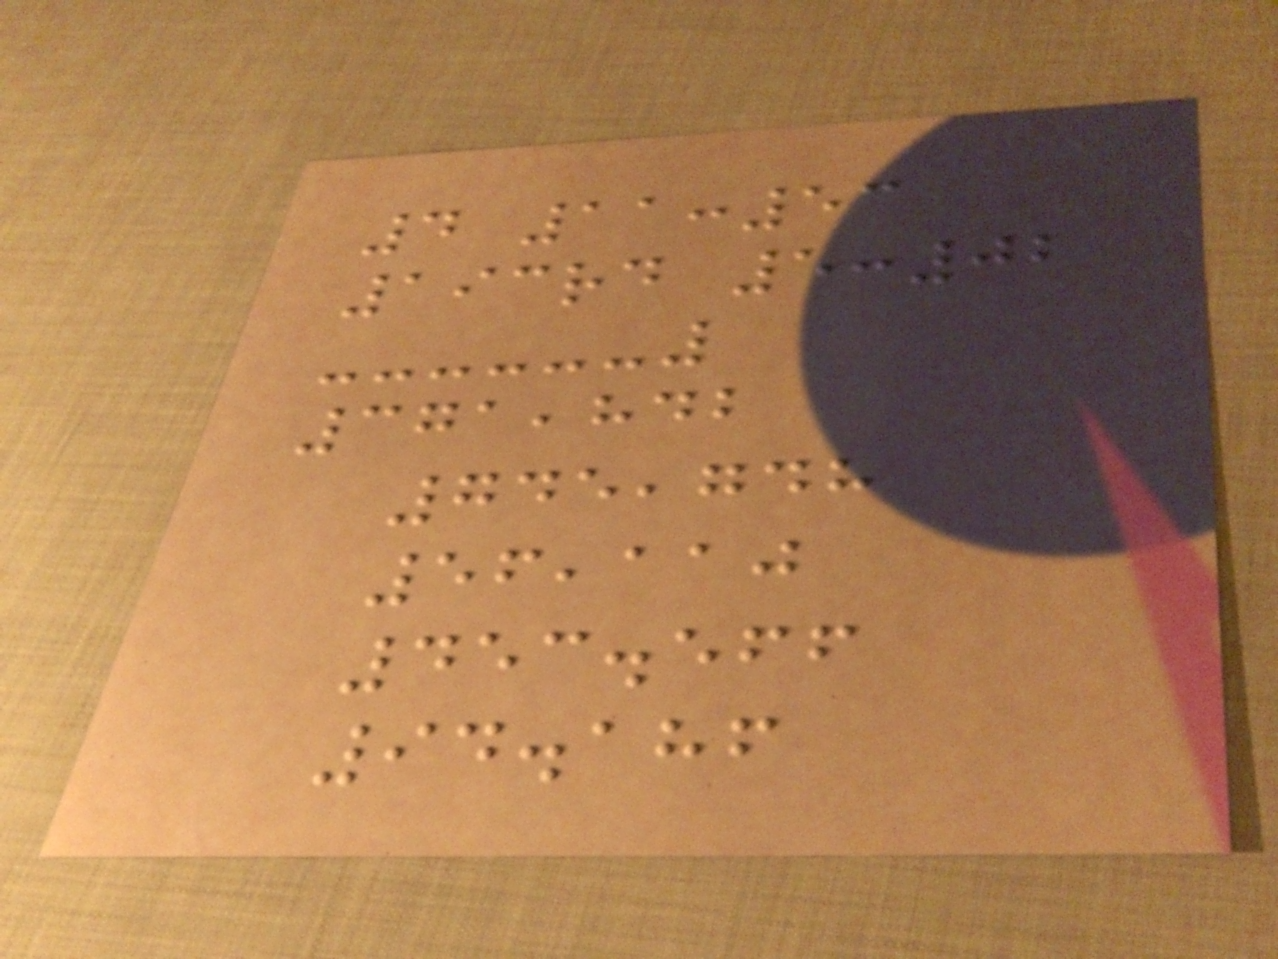4 11:53
193rd 5:02
371,842
745,748
56,110
453.566
94.186
